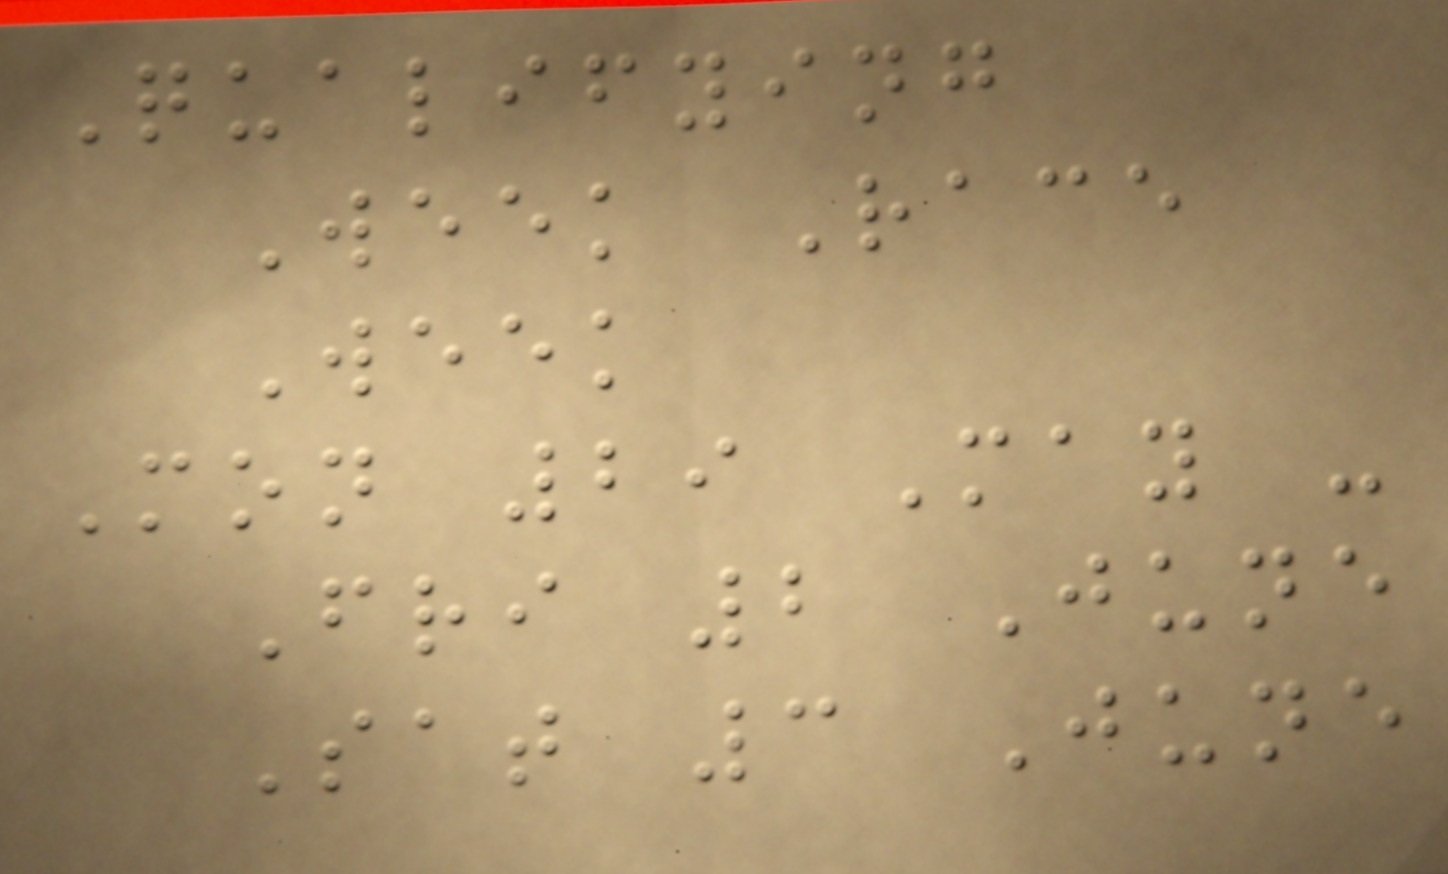Qualifying
Week Race
Week
Mon 29 May -
Fri 2 June
Sat 3 June
